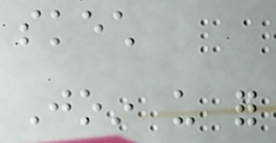skech
Join us for
